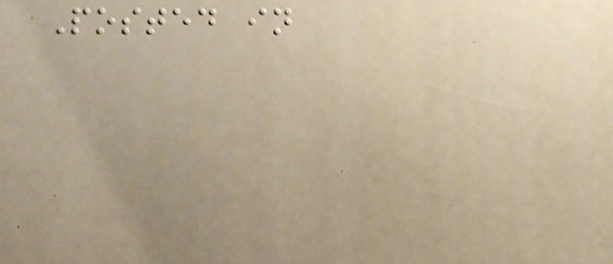Posted in
